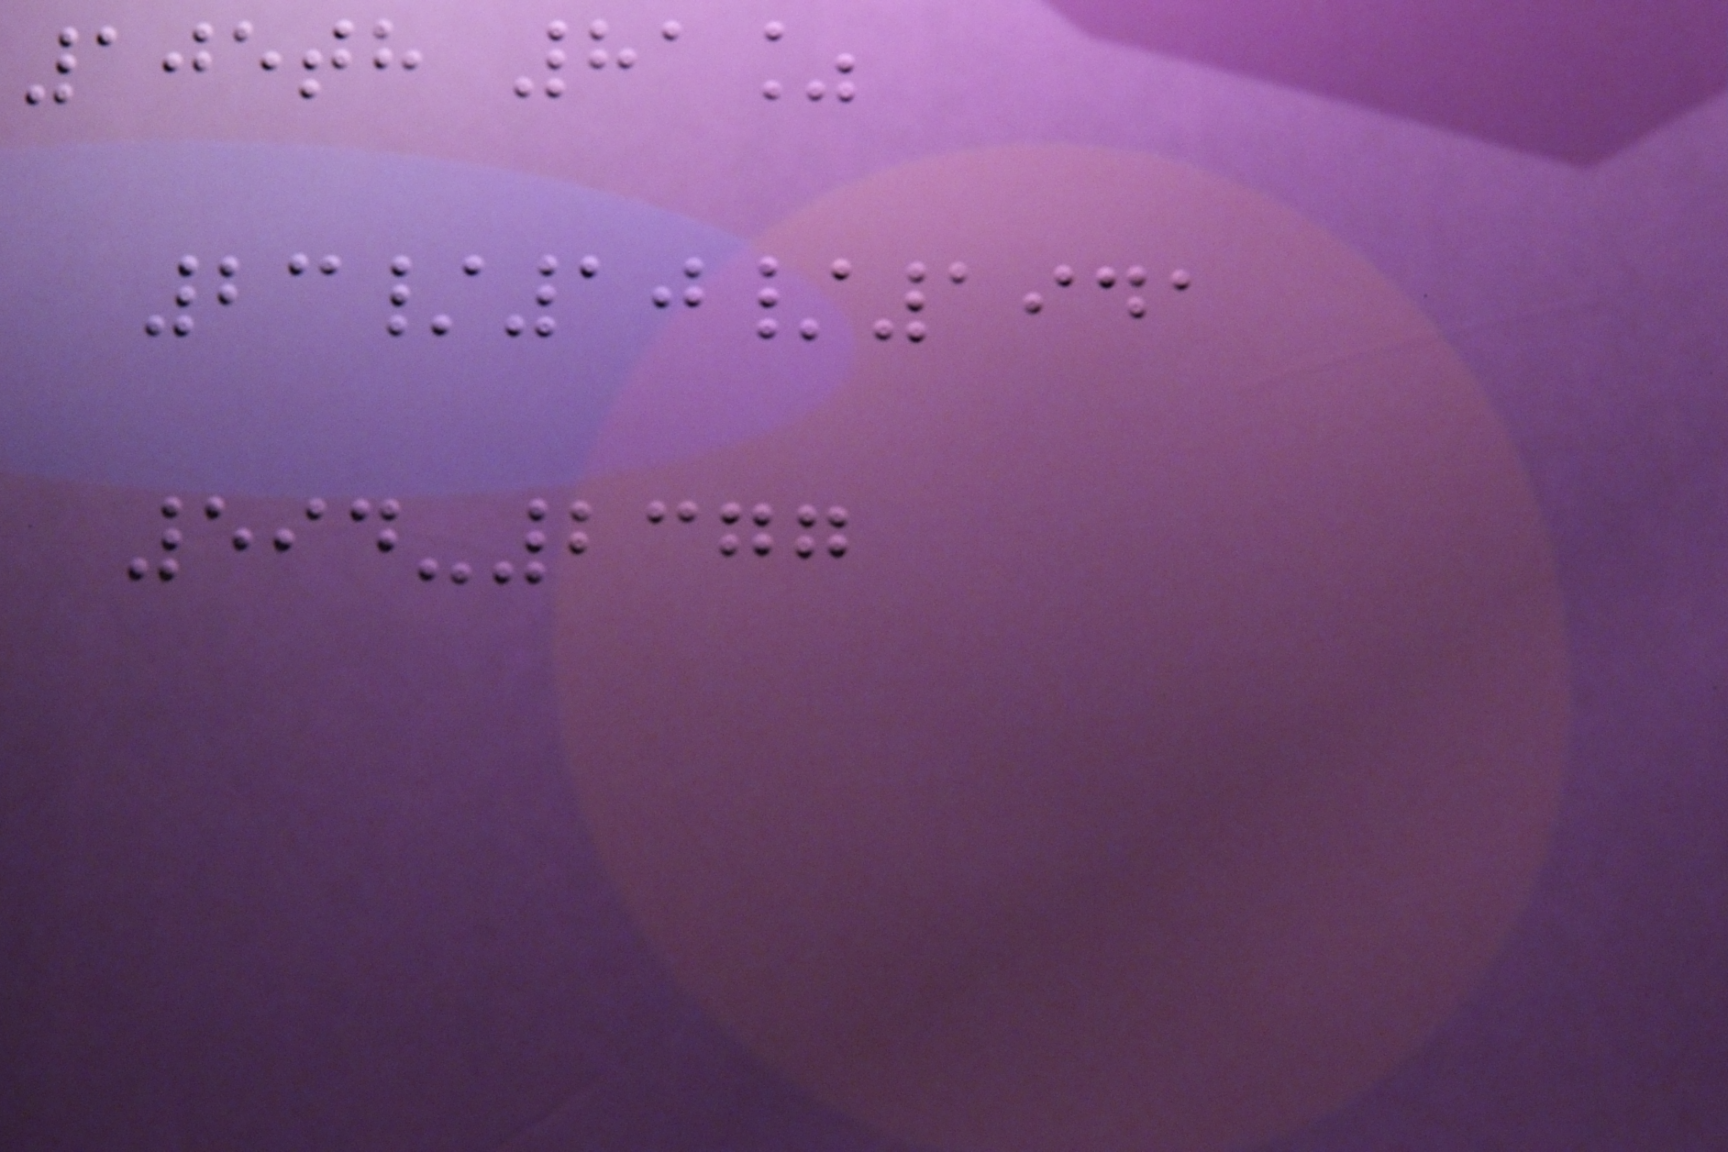105th 81%
23/10/1941
594-2377
